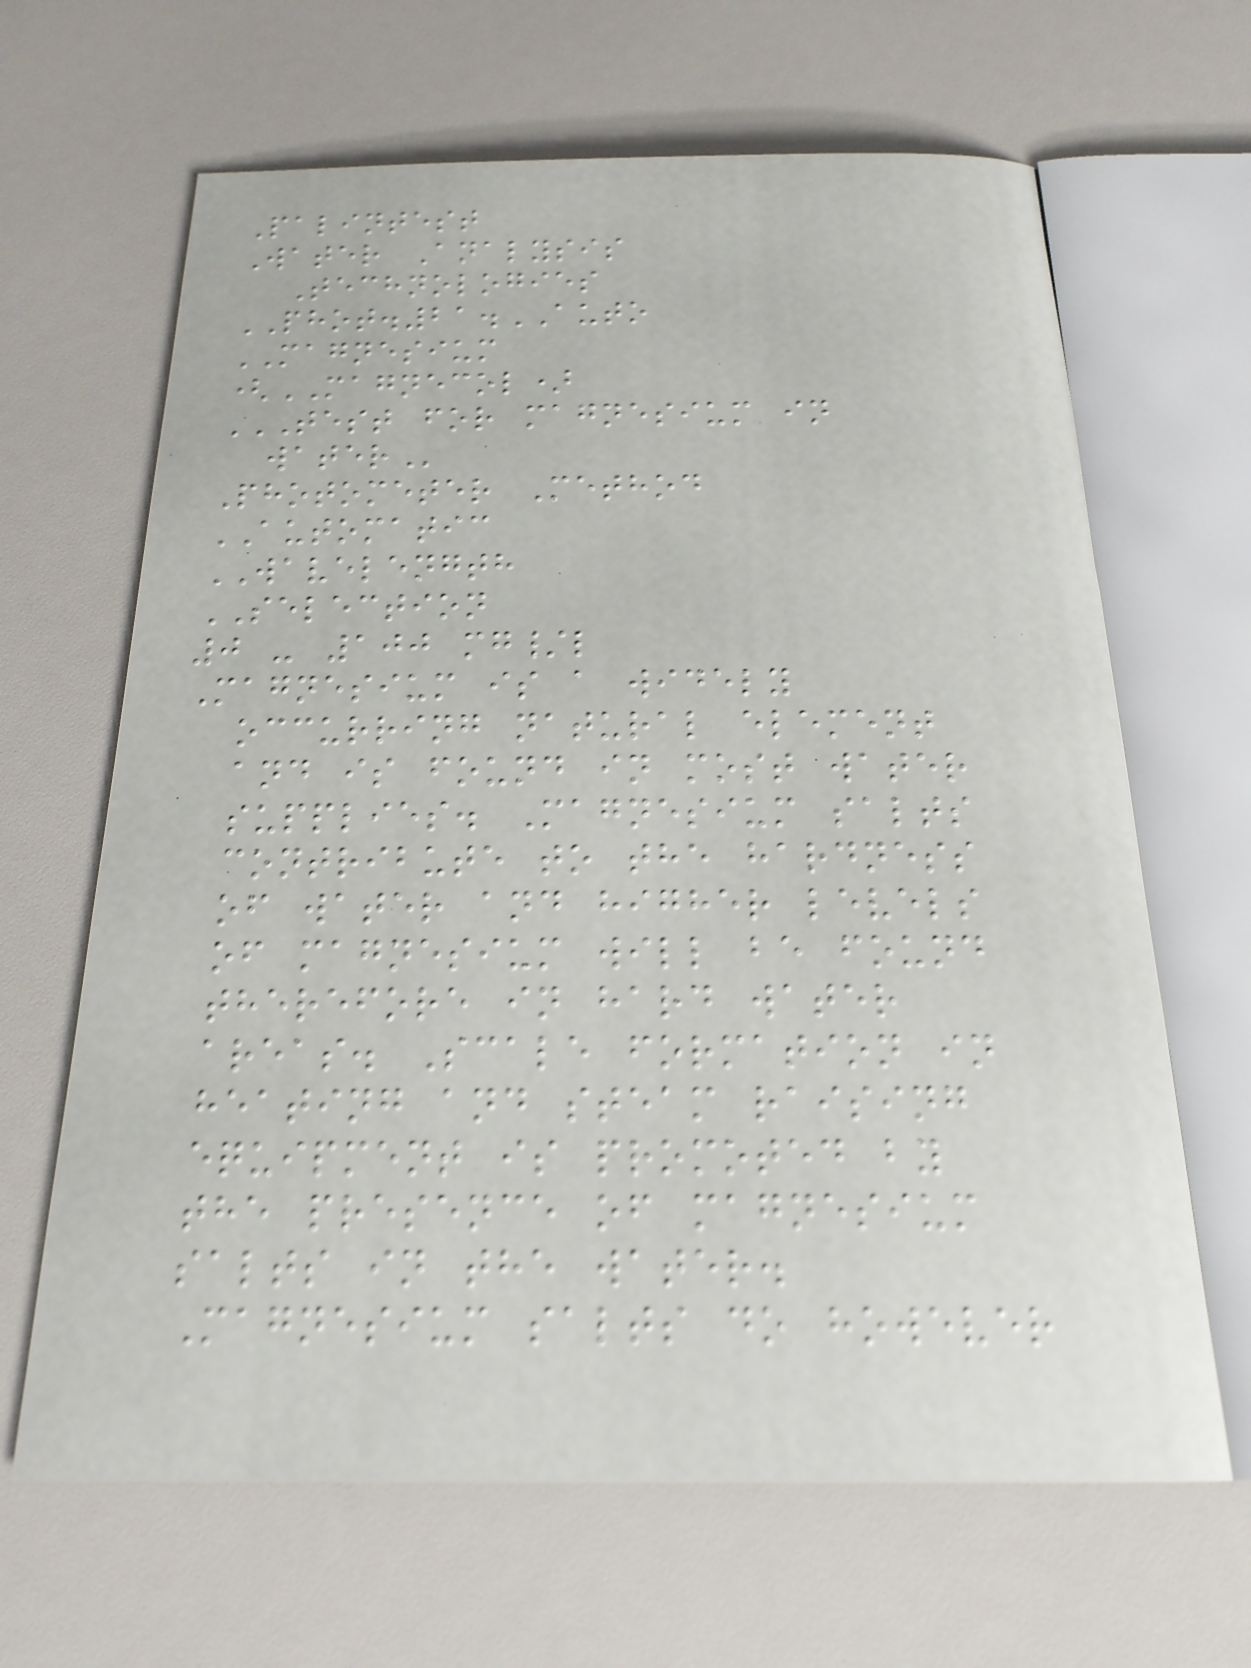Palintest
Water Analysis
Technologies
PHOT.21.AUTO
MAGNESIUM
(MAGNECOL)
TEST FOR MAGNESIUM IN
WATER
Photometer Method
AUTOMATIC
WAVELENGTH
SELECTION
0 - 100 mg/l
Magnesium is a widely
occurring natural element
and is found in most water
supplies. Magnesium salts
contribute to the hardness
of water and higher levels
of magnesium will be found
therefore in hard water
areas. Scale formation in
heating and steam raising
equipment is promoted by
the presence of magnesium
salts in the water.
Magnesium salts do however
